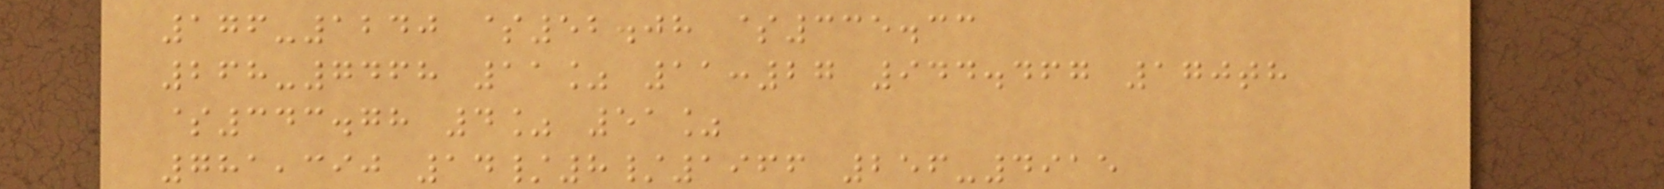176-1240 $52.08 $335.33
268-7468 11% 11:27 944.467 170th
$343.78 4% 51%
781,390 14/8/1966 256-4915
